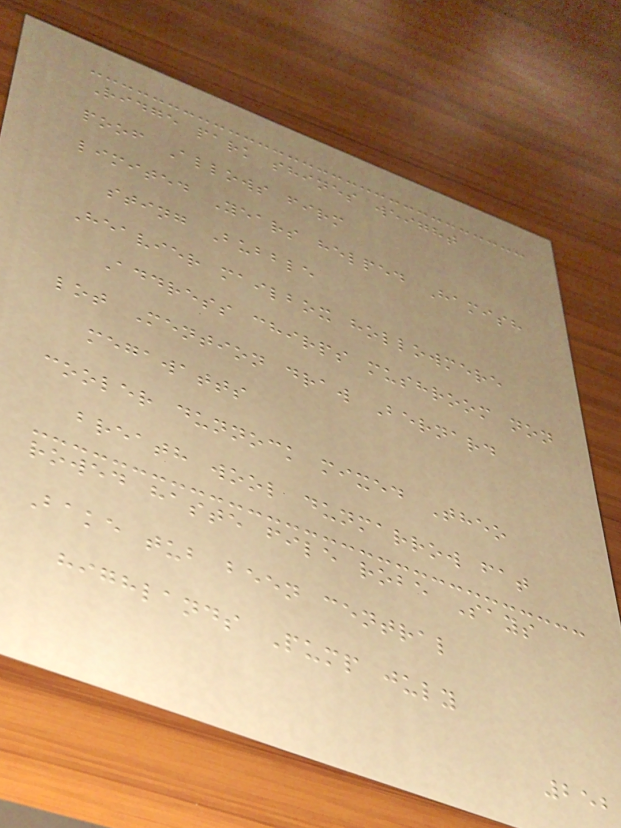Ridge park shines weight
poof Allows firm
limited Years helped Hamish
sting Bubble
Heavier mailbox hollowmere
Address chirps mushroom non
lot Mention draw Bernard
megawatts
cooler dunnock mixed Theo
breath wool dunmarrow fat
rowed haste file robe Says
Bake tub been central
highlands Pump july
252
